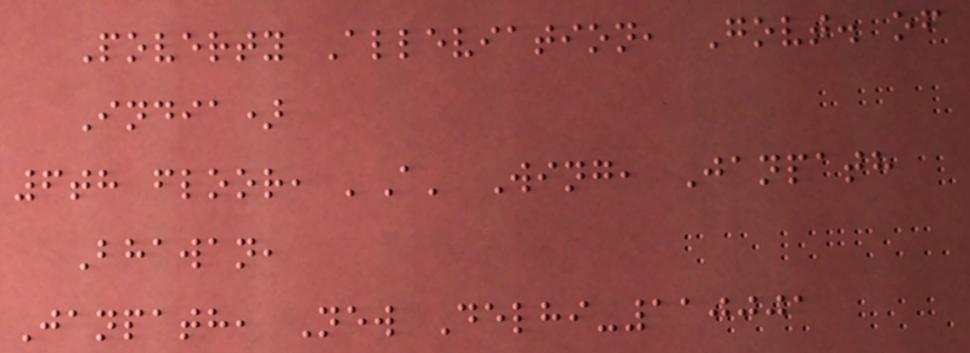Poverty Alleviation, Govt. of
India)
6th floor, 'A' Wing, Janpath
Bhawan,
Janpath, New Delhi-110001
